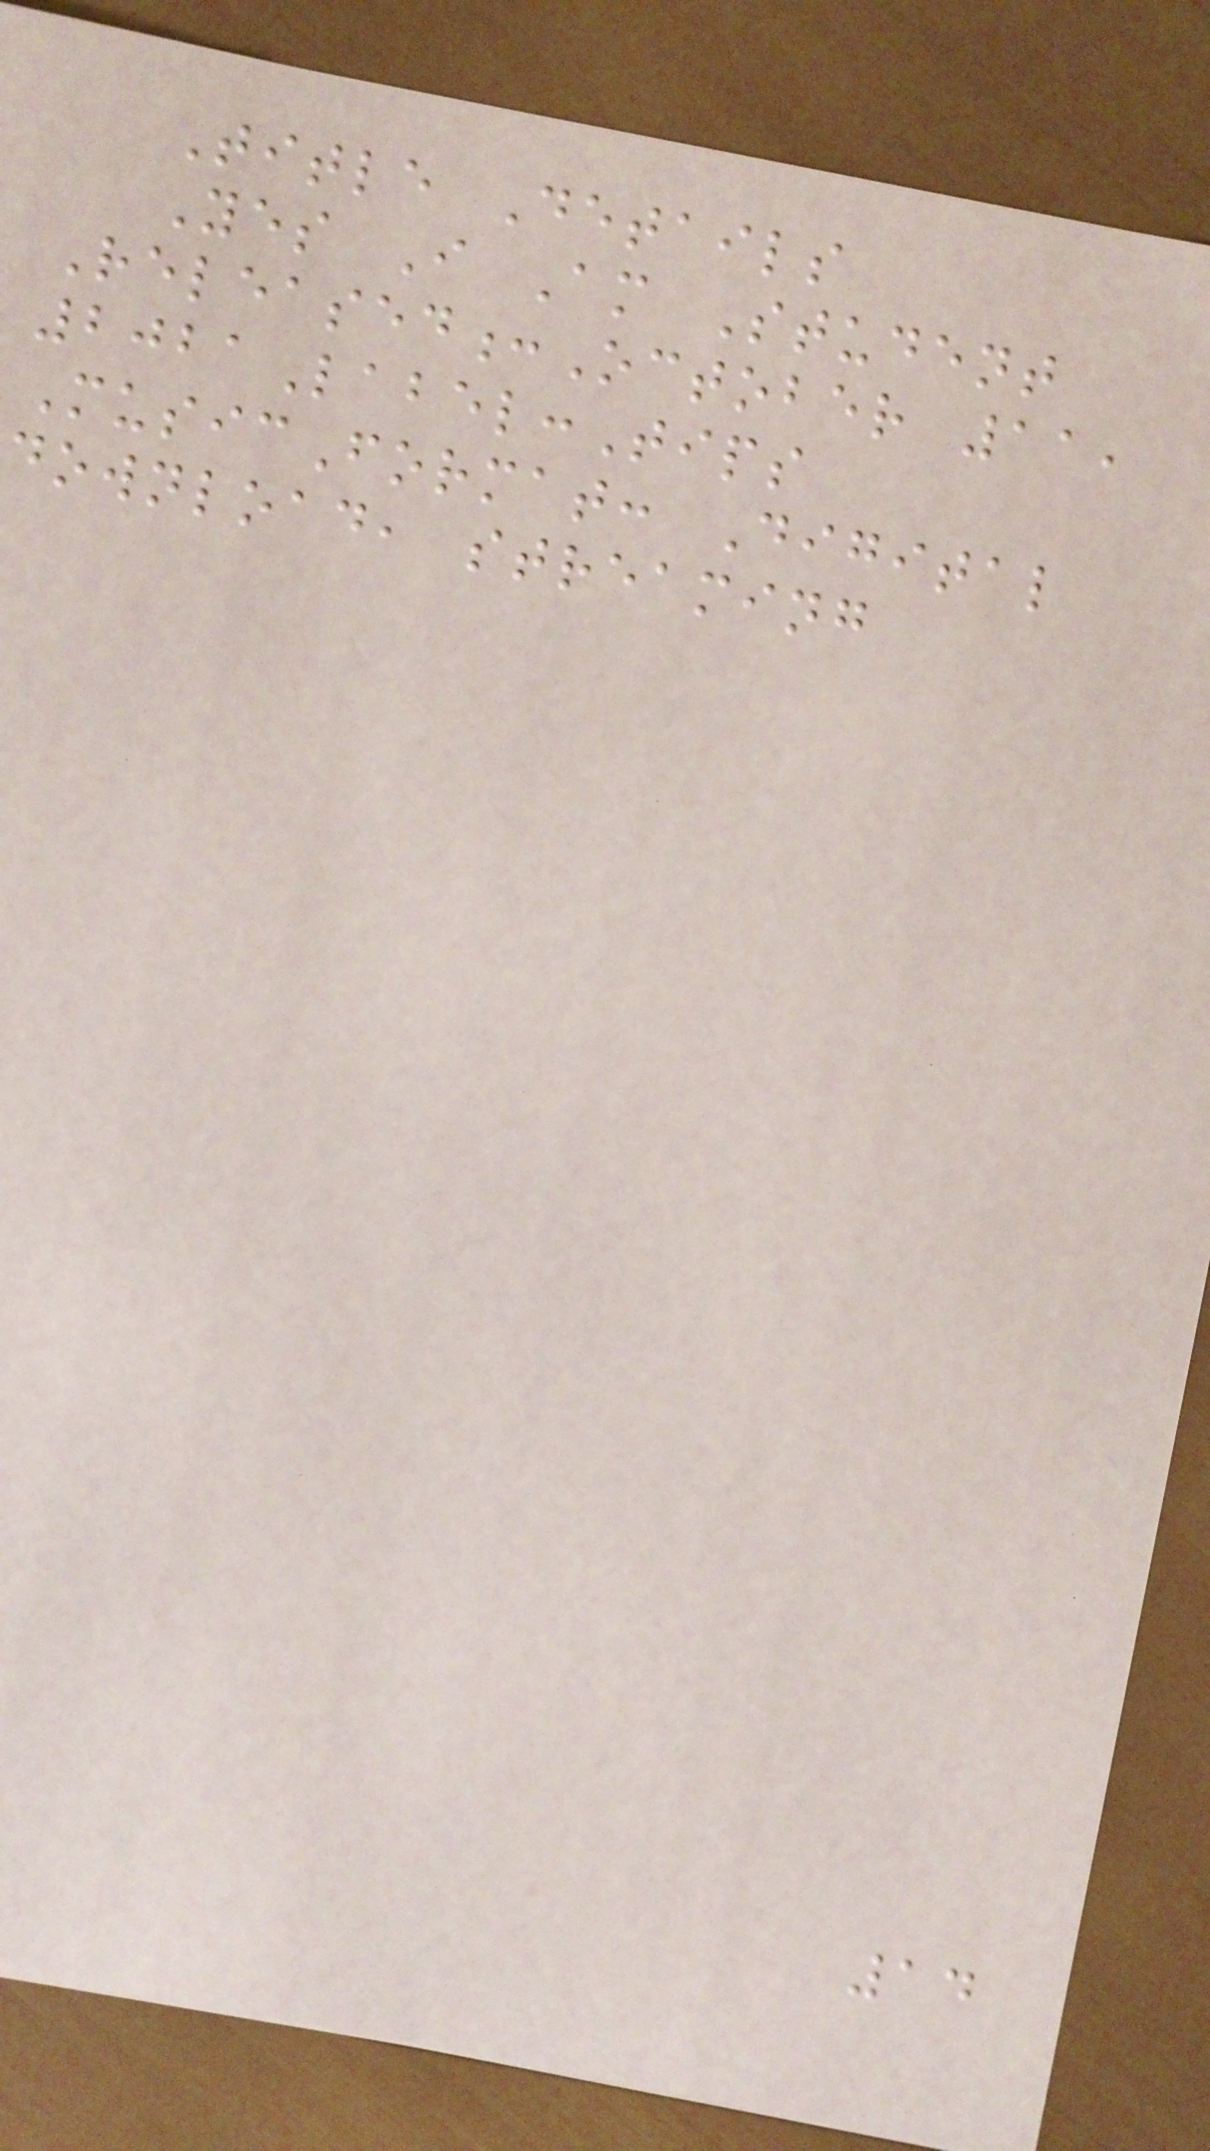Title Details
Yes I Am Student
Released:October 11,
2021Label:Tips
MusicFormat: Digital
download, streaming
14
